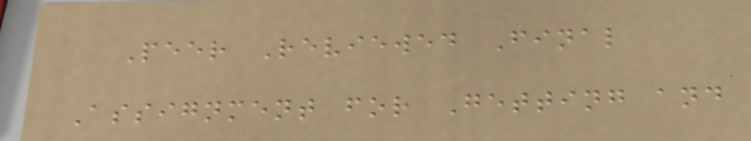Peer Reviewed Final
Assignment for Getting and
